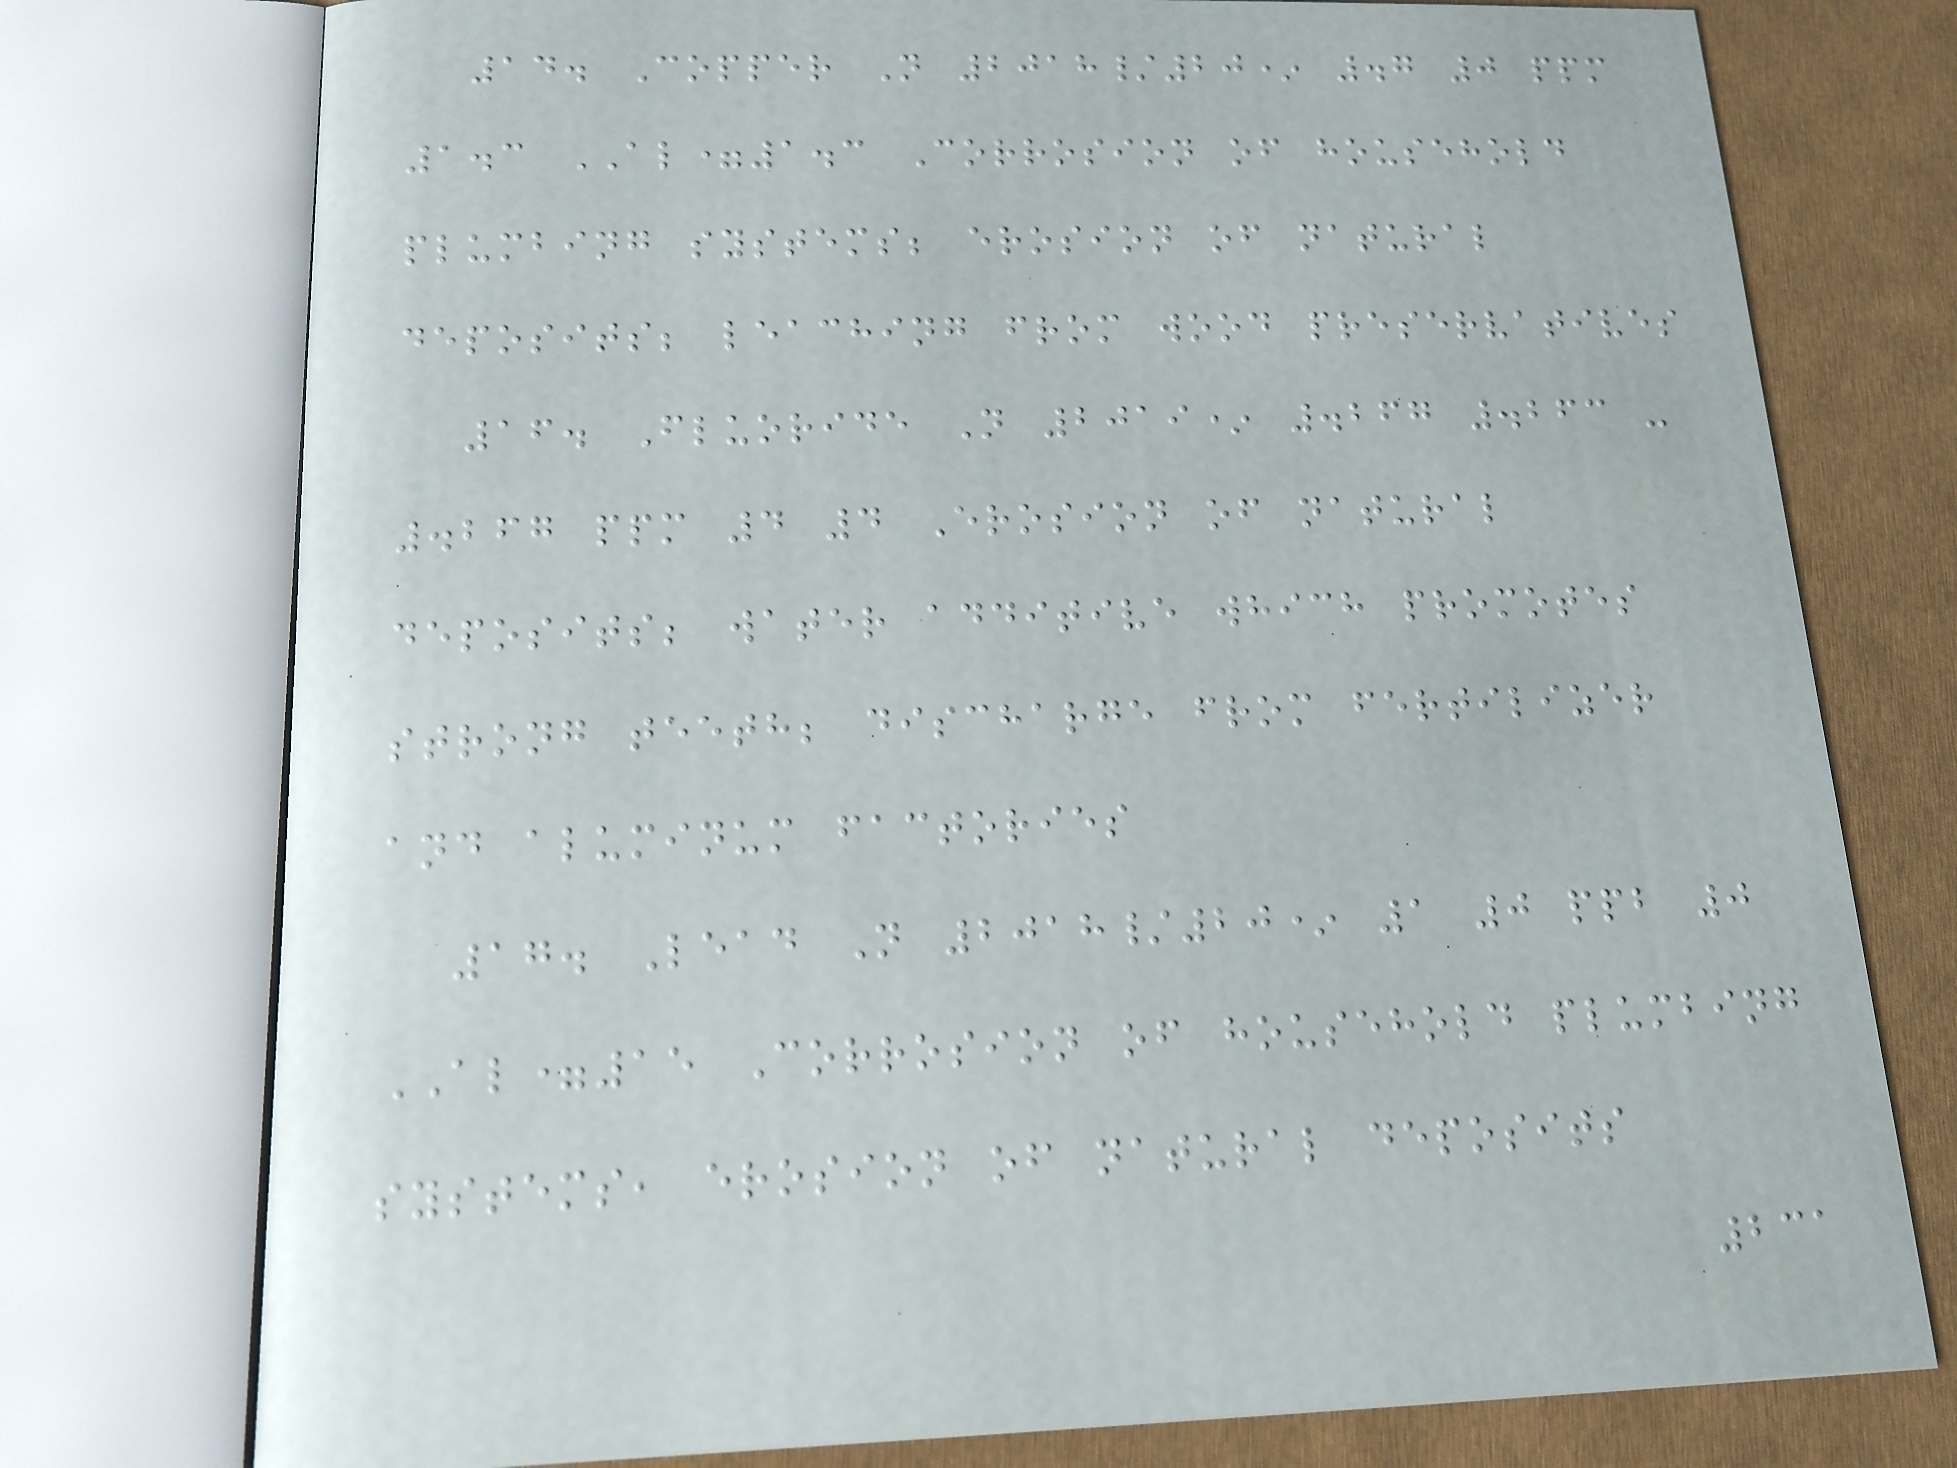14. Copper N 2018/20* .7 0 ppm
1.3 AL=1.3 Corrosion of household
plumbing systems; erosion of natural
deposits; leaching from wood preservatives
16. Fluoride N 2019* .267 .263 -
.267 ppm 4 4 Erosion of natural
deposits; water additive which promotes
strong teeth; discharge from fertilizer
and aluminum factories
17. Lead N 2018/20* 1 0 ppb 0
AL=15 Corrosion of household plumbing
systems, erosion of natural deposits
231
